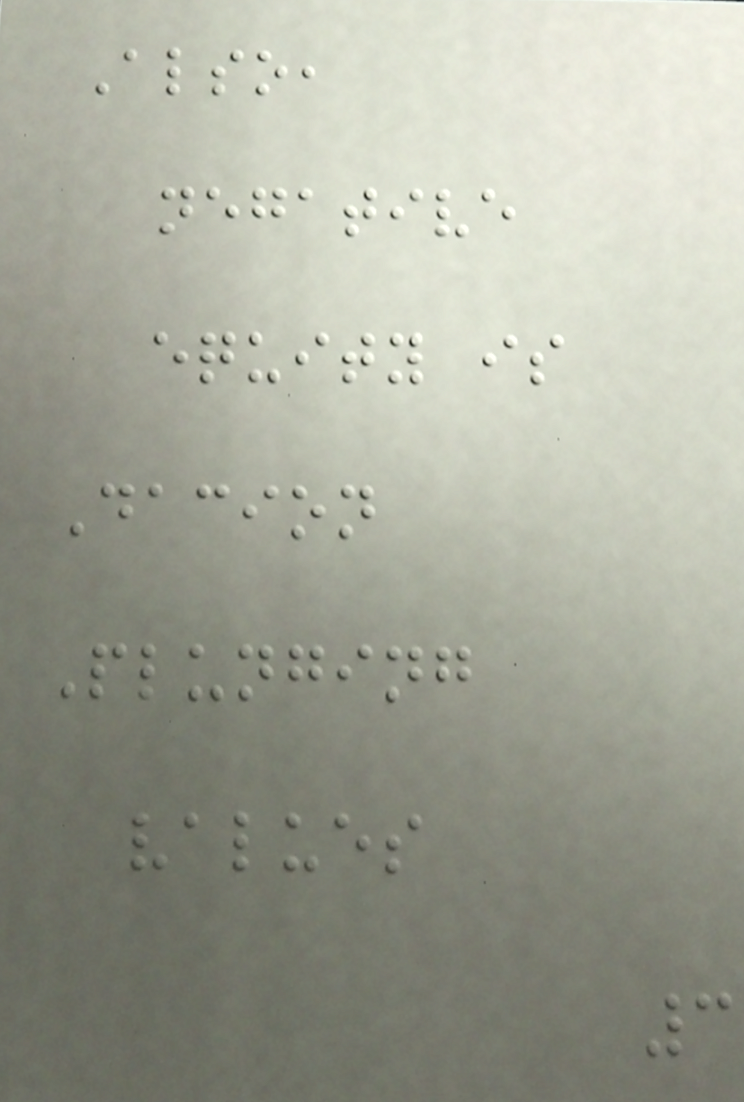Also,
negative
equity is
Dacion
Plunging
values
3
